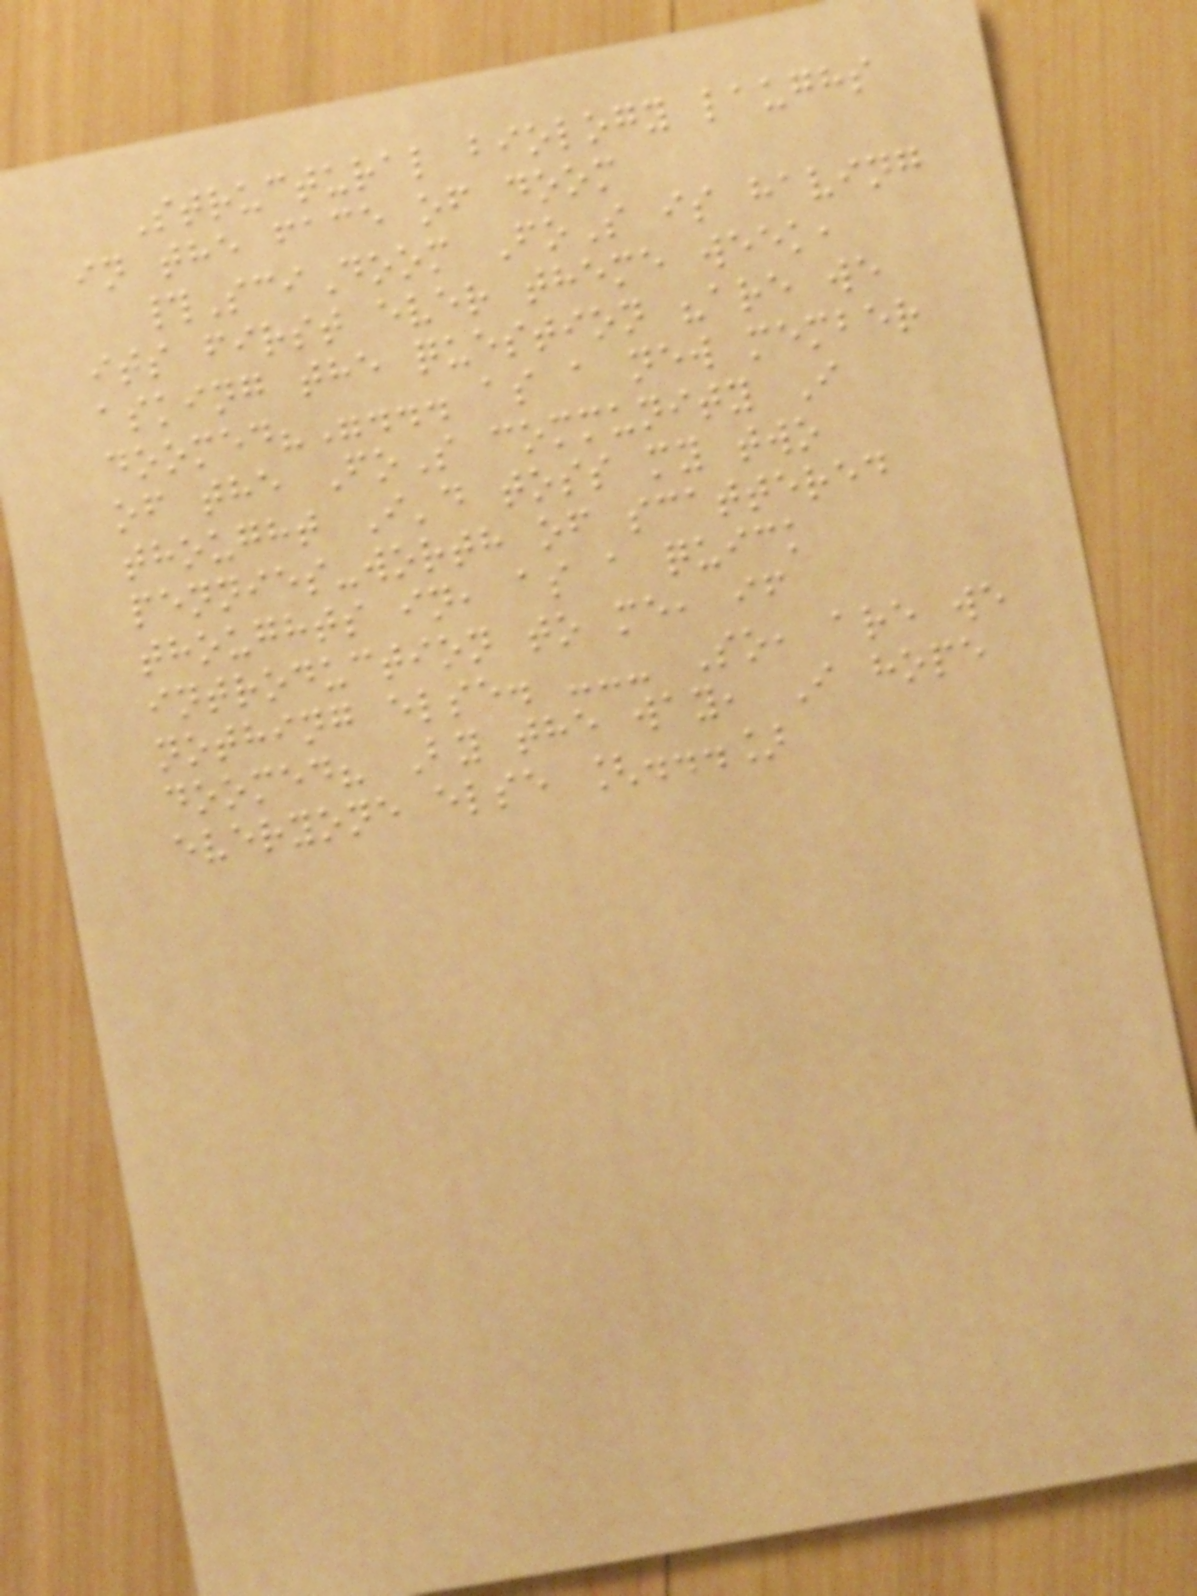Structural biology laughs
in the face of doom
#SciDoom FoS is having
its first ever theme week,
asking the question "are we
doomed?"... as a new member
of the FoS community I
thought I'd toss my two
pennies-worth of scattered
thoughts in, as a quick
introduction to me, if
nothing else. --- So, are we
doomed? By the way, I hope
everyone else [...]
